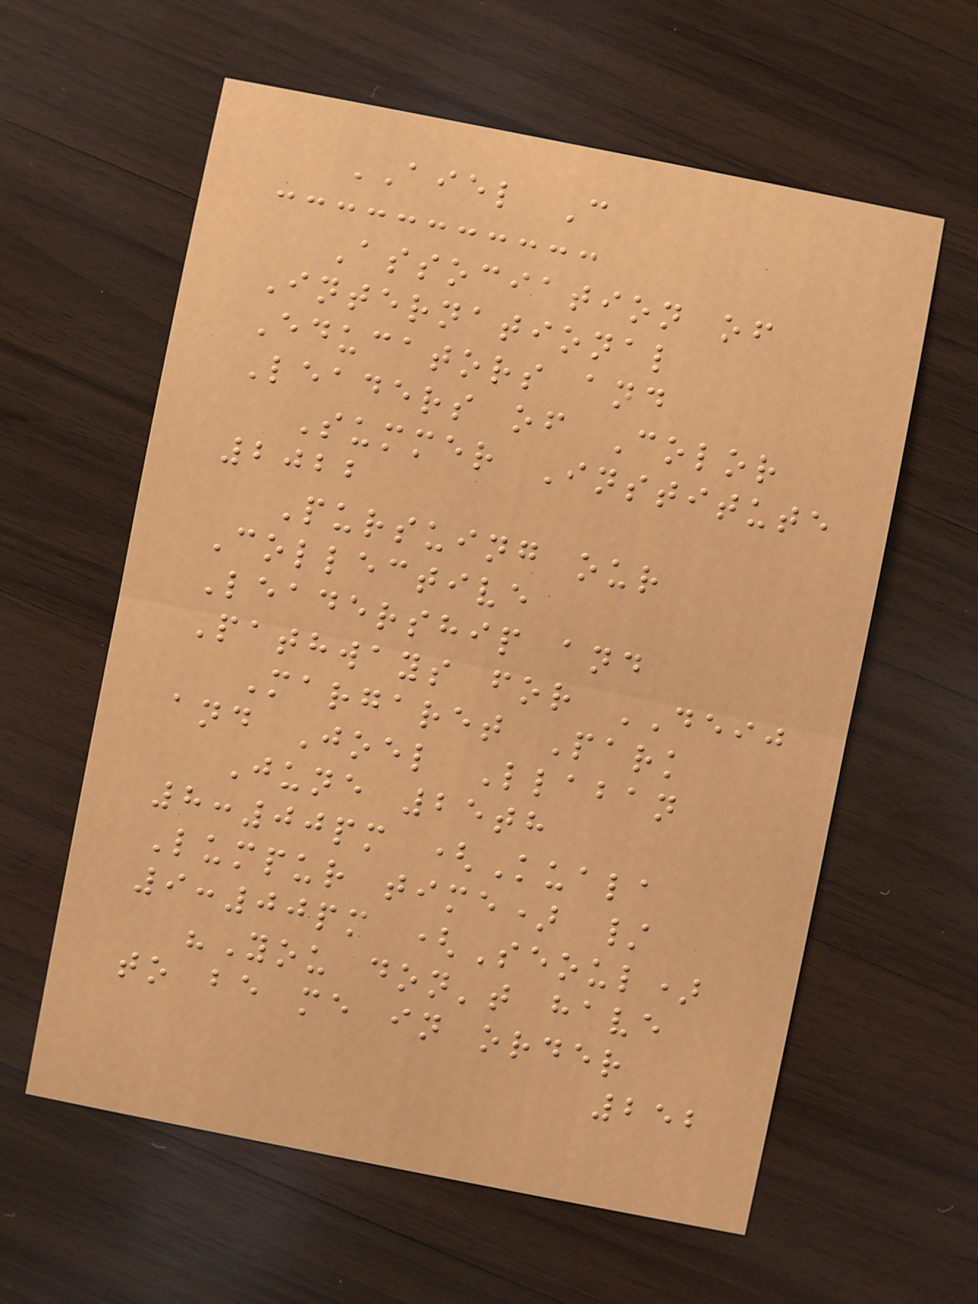AIEL C
Association of
International
Educators and
Leaders of Color
Summer Institute
2022
Pursuing our
Collective
Leadership and
Pathways for DEIJ
Margaret Park
and Joel Llaban
June 25th
8:00pm (Kuala
Lumpur time) /
9:00pm (Seoul)
"You don't have
to be me in order
252
